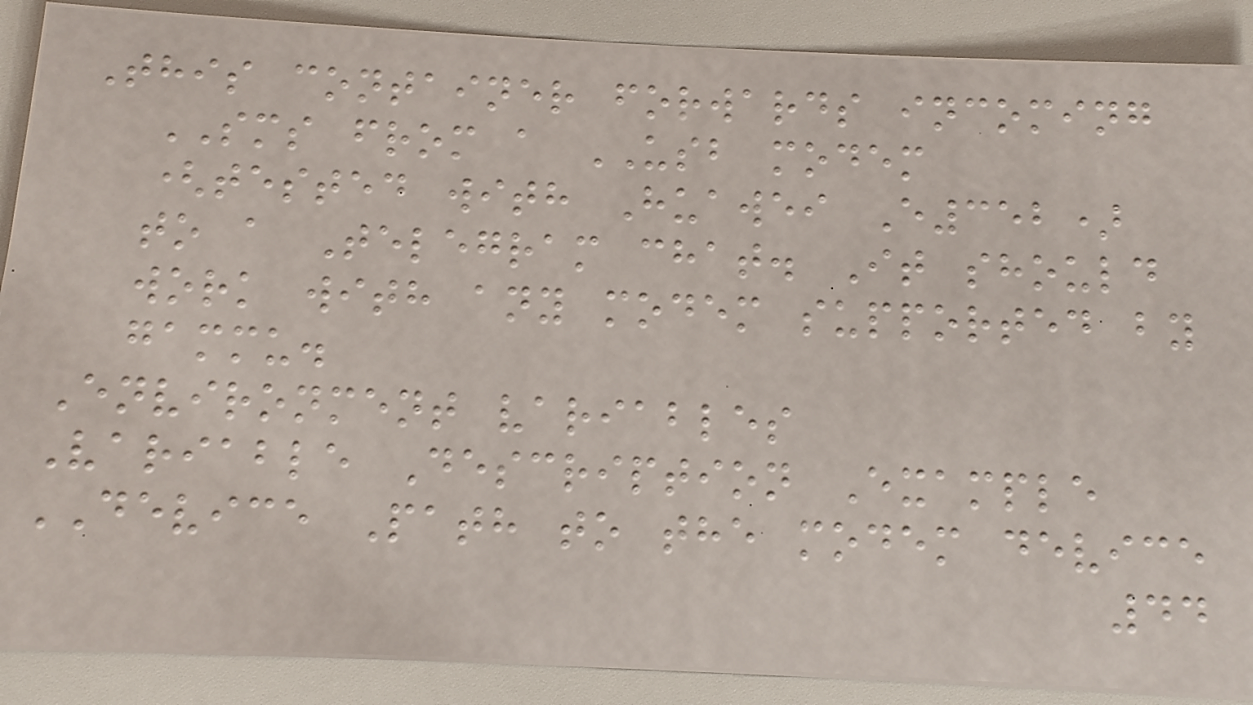This container forwards incoming
SMS from a USB modem
(tested with Huawei E352)
to a Telegram chat. It should
work with any modem supported by
gammu.
Environment variables
Variable Description Example
DEVICE Path to the modem device
44
